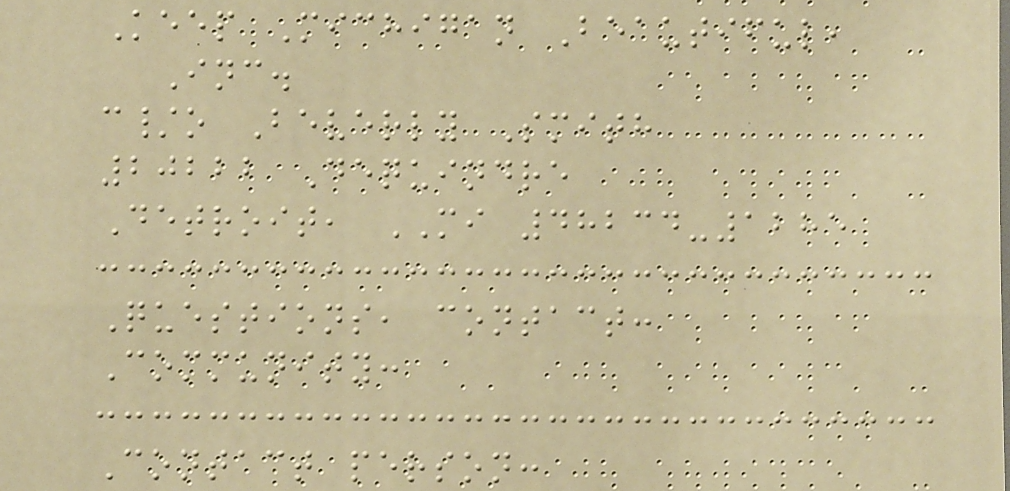Keep Michigan Beautiful,
Inc.
c/o Beverly Smith
20222 Dequindre
Detroit, MI 48234-1285
Questions, contact:
Community:
Contact person:
